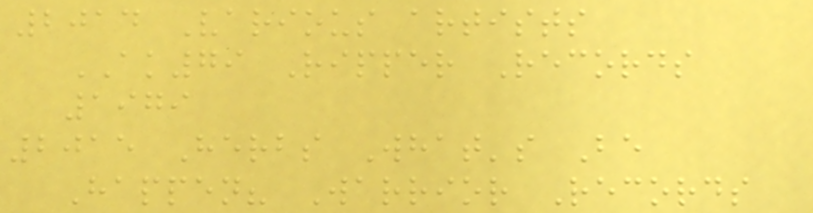2014 Various artists
AK79 Ripper Records
1979
2015 Herbs What's Be
Happen? Warrior Records
